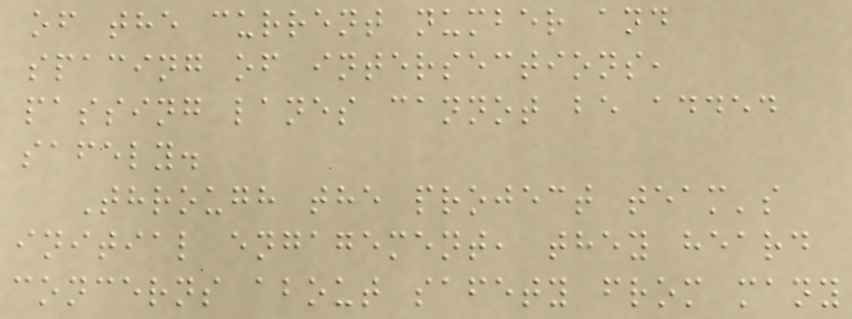of the current number and
spacing of intersections,
passing lanes cannot be added
safely.
Through the project team's
initial engagement, they heard
concerns about safety from many
